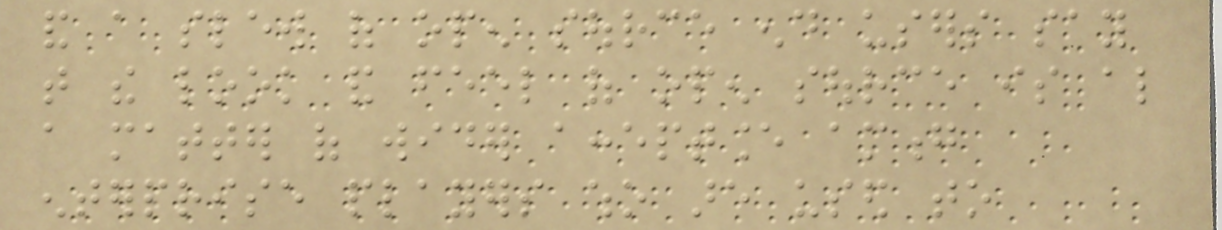and a slew of open source end users say
that the look and feel of open source is also
a matter of wider acceptance among
enterprise players who are used to
